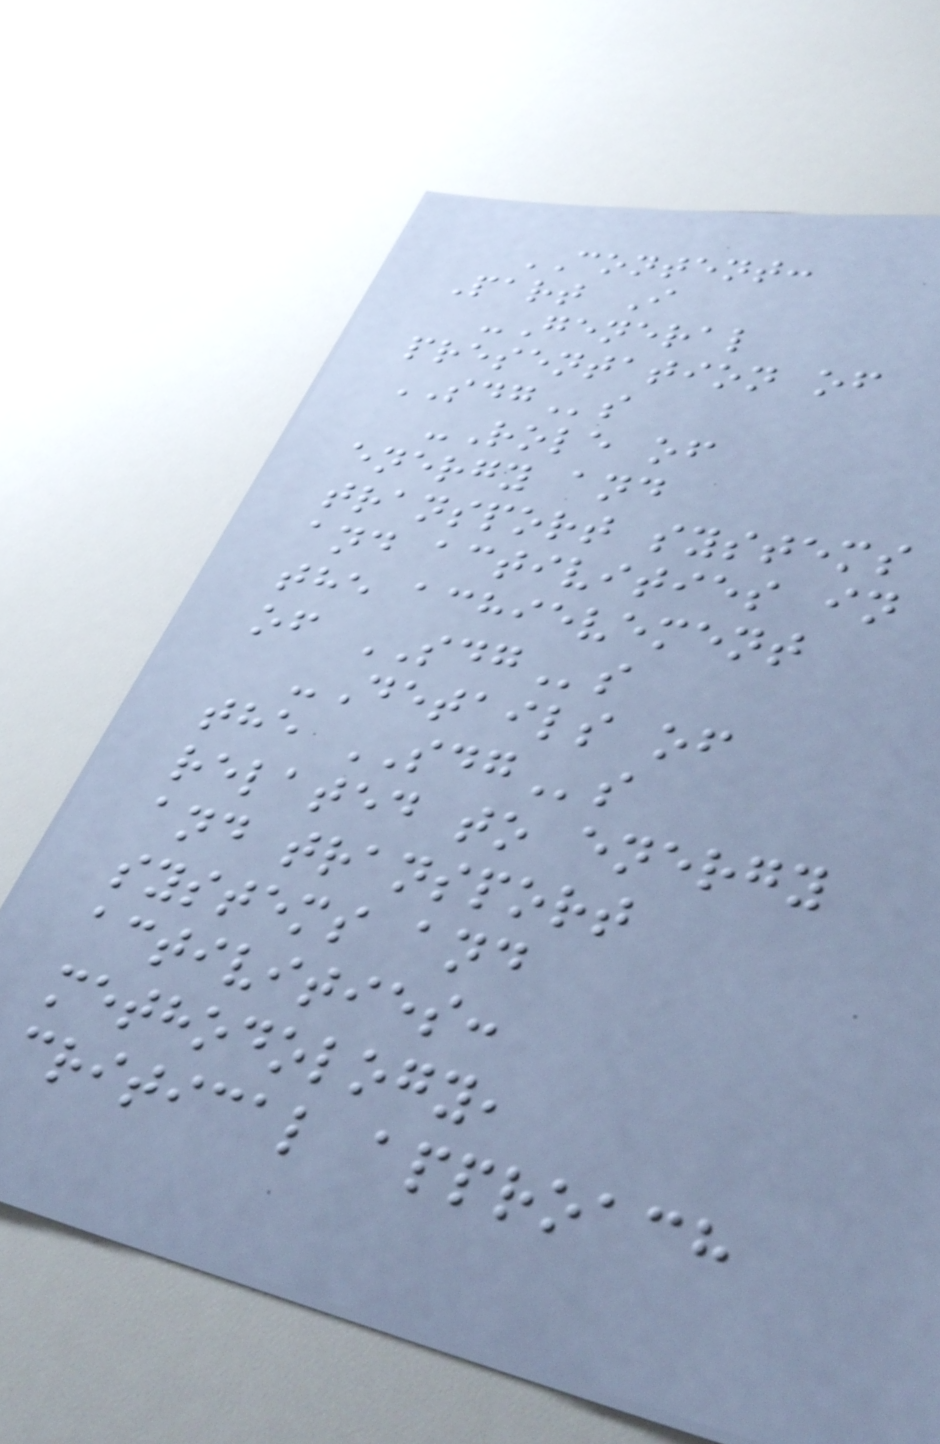CONTENT:
Part I
-General
presentation of
SDGs
-Role of
energy and
transport systems
and activities in
the achievement
of SDGs
-Details of
the SDGs
related to energy
and transport
systems and
activities:
methodology,
critical approach
